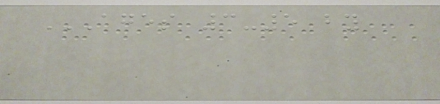AGES 3-5 BY
